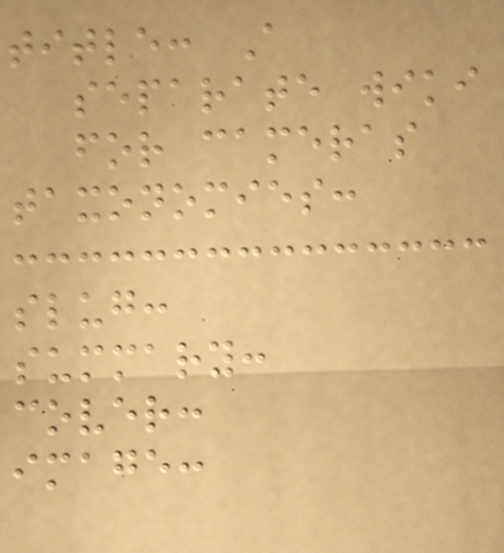title: A
separate wiki
for cameras
taxonomies:
slug:
summary:
cover:
image:
